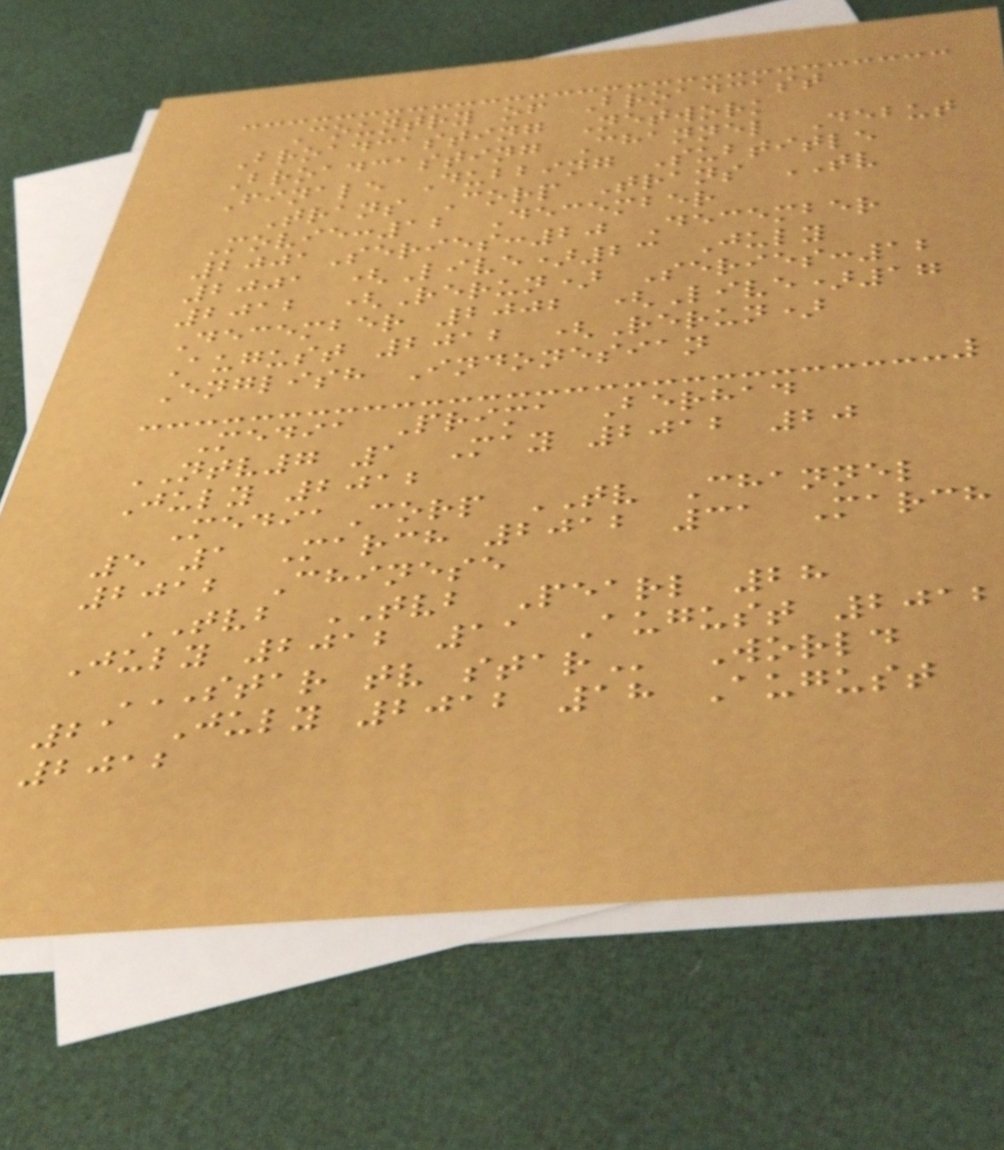Country of Broadcast
Broadcasting Network
Broadcasting Channel Debut
Finale Dubbing Subtitle
Trans Corp Trans TV
Movie:12 December
2001Series:20 December
2001 (Live)23 July
2012 (Rerun) Series:12
December 2002 (Live)17
August 2012 (Rerun)
English Indonesian
Media Prima Berhad
NTV7 1 May 2012 20
July 2012
MediaCorp TV Channel
5 1 March 2012 31 March
2012 Chinese
TVB TVB Pearl 28
July 2012 11 August 2012
STAR TV STAR World
21 July 2012 18 August
2012
